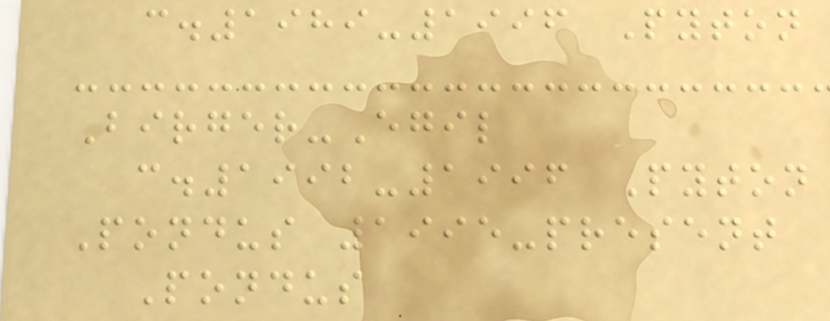c.1989-1996 Pyton
Birger-Egil
c.1992-1996 Pyton
Pondus 1995-present
Pondus
